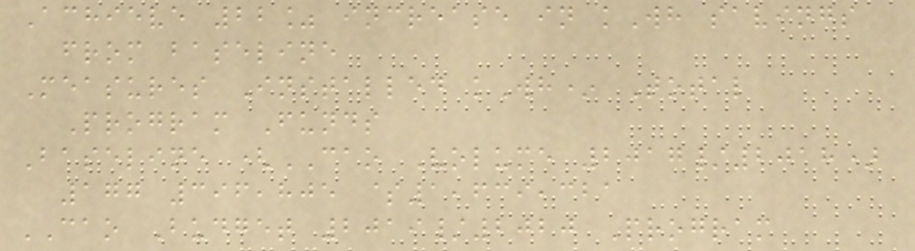Achieve 22% increase in kWh savings
from baseline
Measures Installed kWh* Total
Program Funds
Baseline (CAO Volume 2017/2018)
177 396,805 $1,639,321
CAO Budget 2019/2020 Program
